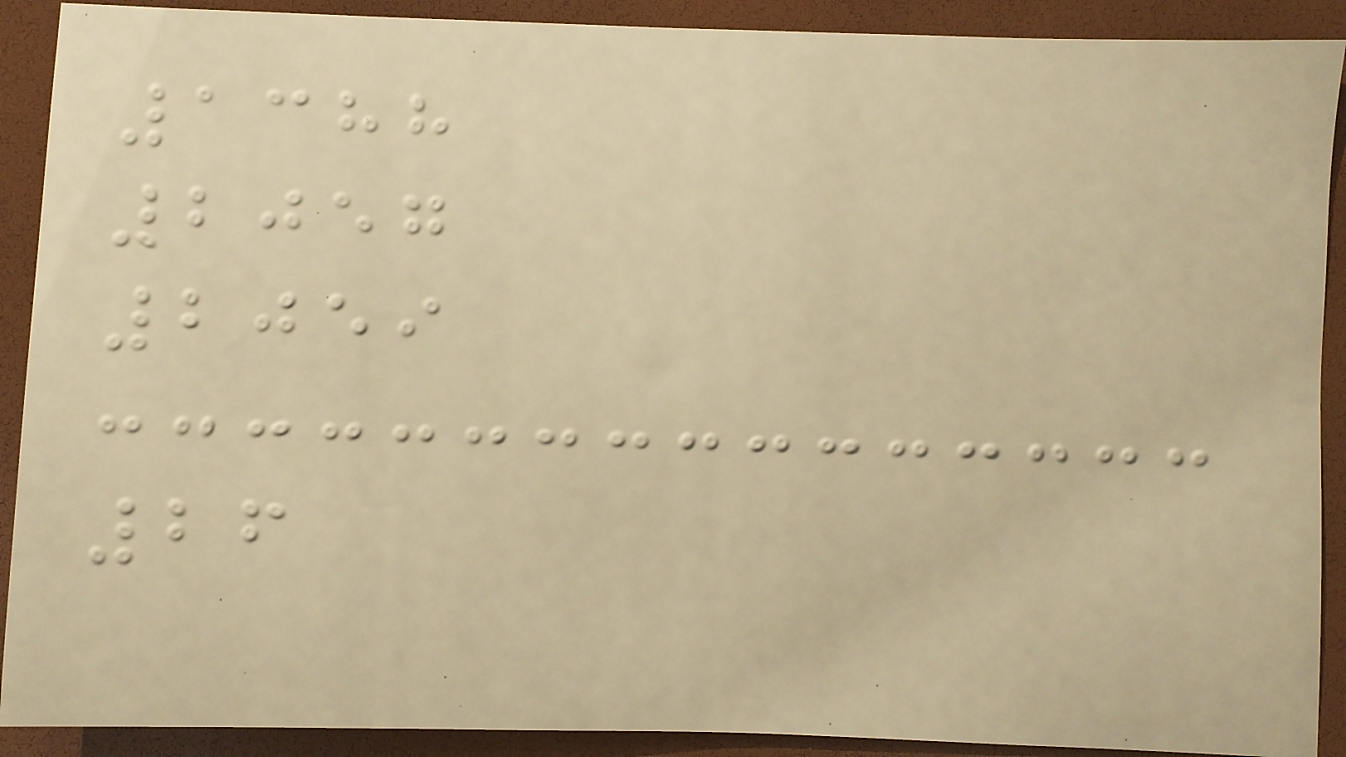1388
2057
2059
26
